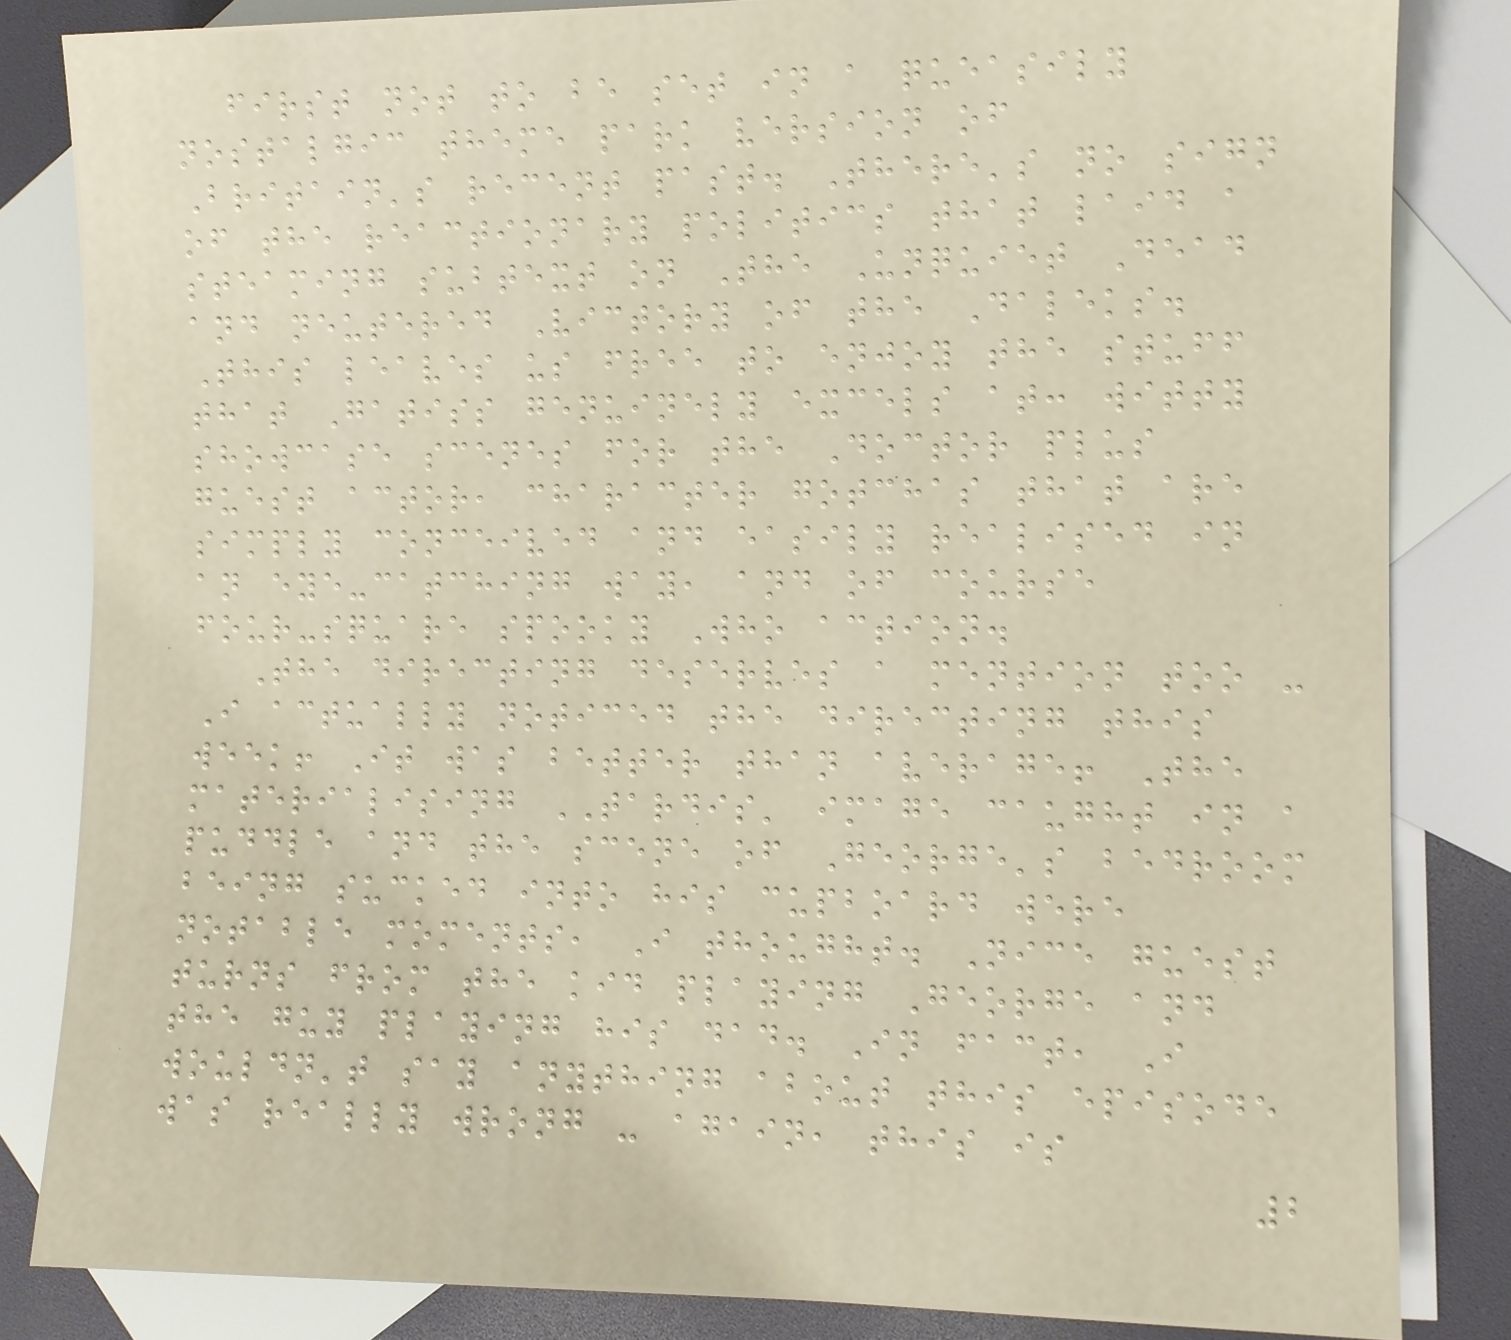first not to be set in a queasily
nostalgic theme park version of
Britain's recent past. There's no sign
of the reactionary politics that laid a
steaming subtext on The Unquiet Dead
and neutered Victory of the Daleks.
This leaves us free to enjoy the stuff
that Gatiss genuinely excels at: witty
showcase scenes for the Doctor plus
guest actor, character gotchas that are
simply conceived and easily realised in
an eye-catching way, and of course
four-square spooky Who action.
The directing deserves a mention too -
I actually noticed the directing this
week! It was better than average! The
materialising TARDIS' image caught in a
puddle and the scene of George's bedroom
being sucked into his cupboard were
notable moments, I thought. Nice guest
turns from the kid playing George and
the guy playing his dad. In fact, I
wouldn't say anything about this episode
was really wrong - again, this is
2
